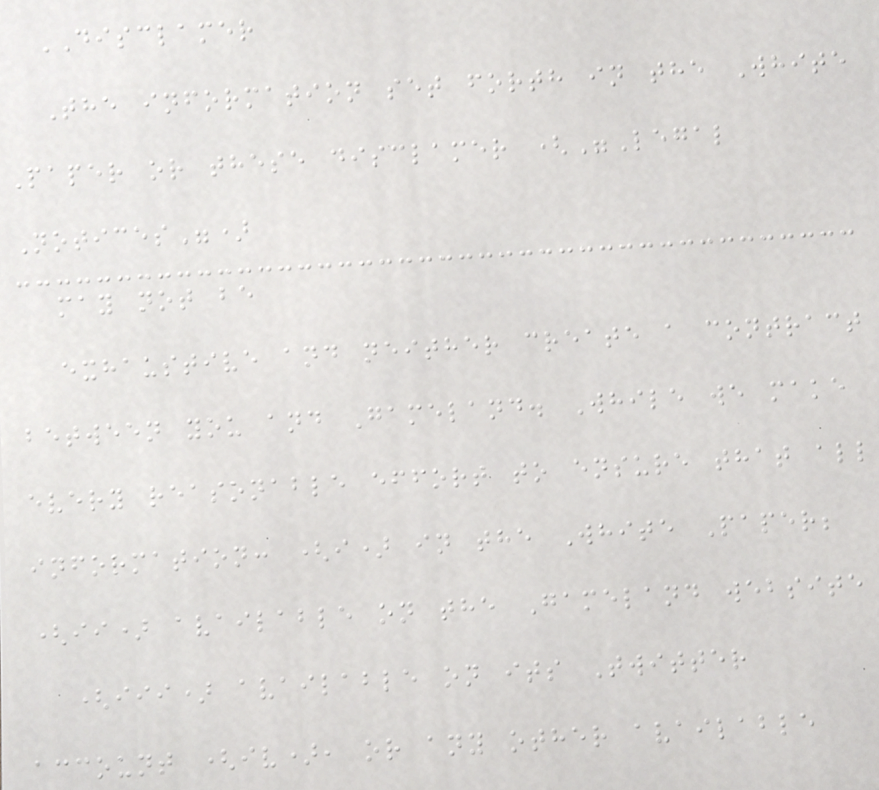DISCLAMER
The information set forth in the White
Paper or these disclamer ("Legal
Notices")
may not be
exhaustive and neither create a contract
between you and Gameland. While we make
every reasonable effort to ensure that all
information: (i) in the White Paper;
(ii) available on the Gameland website
(iii) available on its Twitter
account (iv), or any other available
